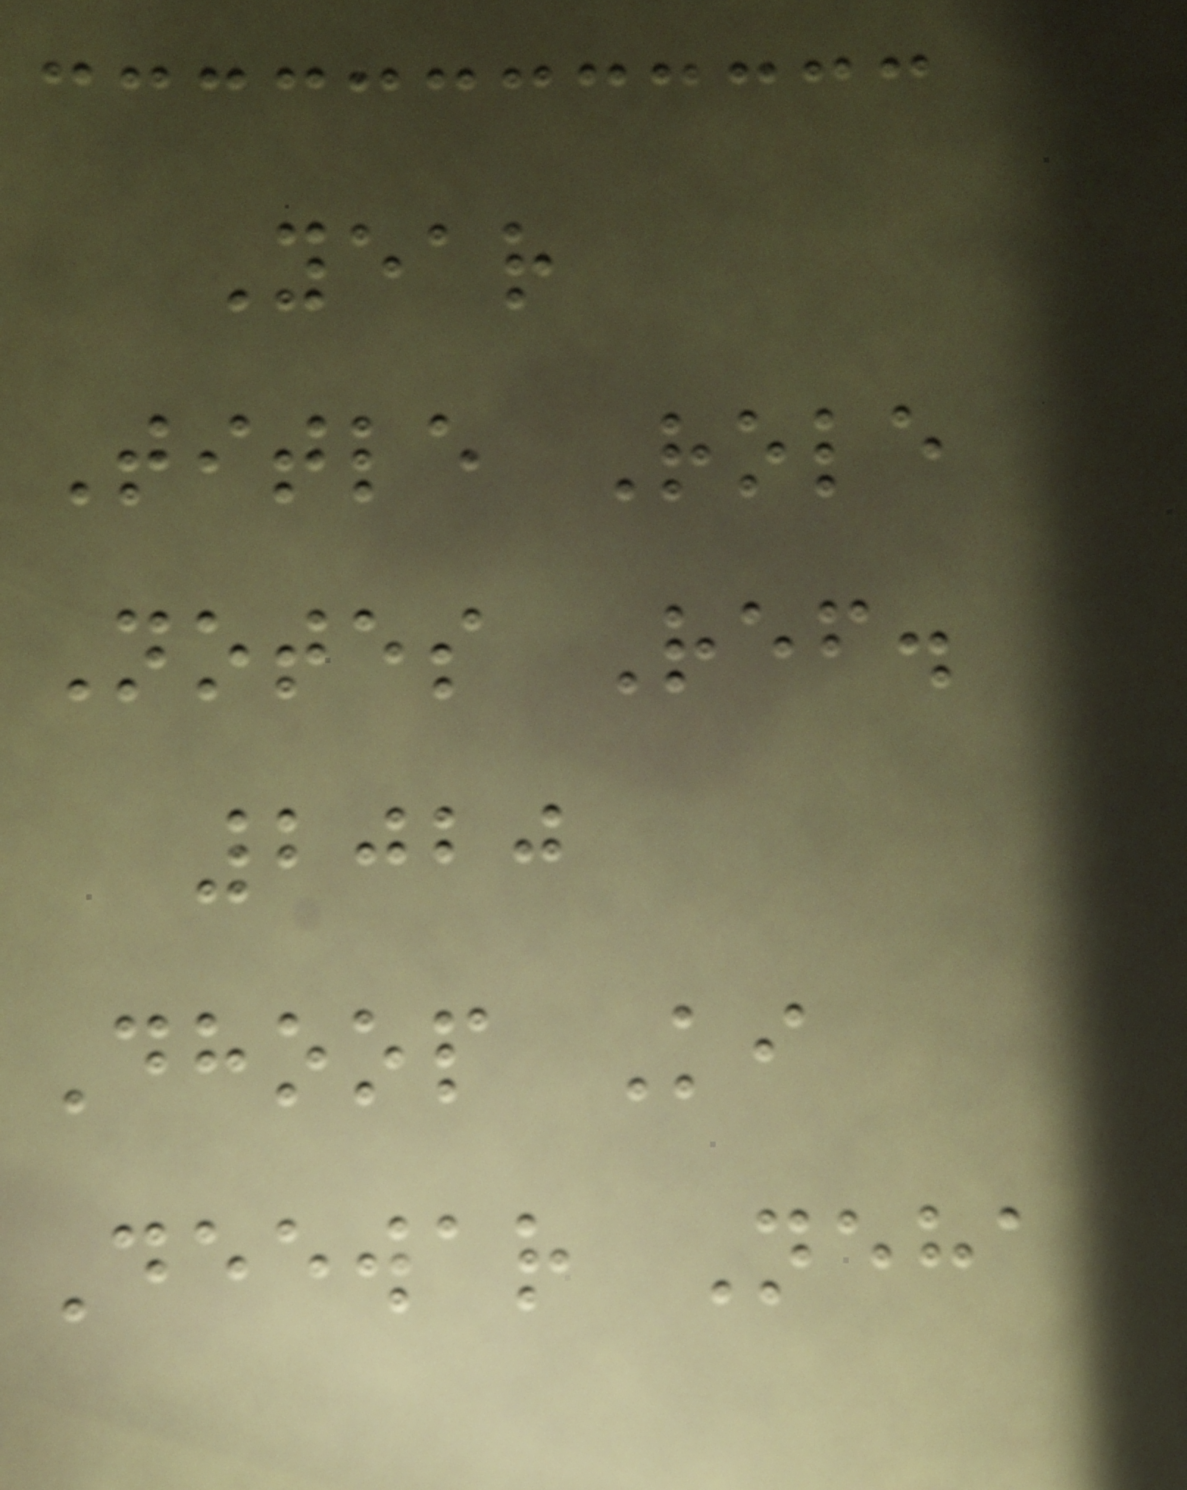Year
Title Role
Notes Ref.
2020
Dhoop Ki
Deewar Neha
